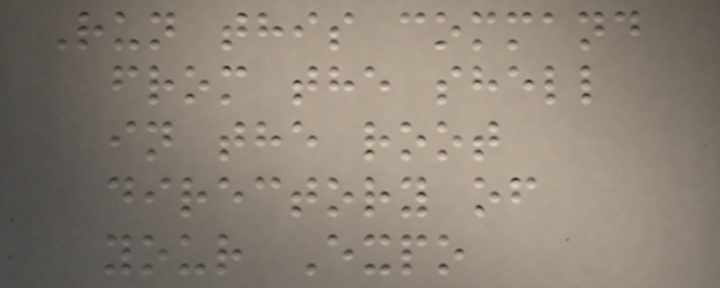Run this command
from the shell
in the root
directory of
your Expo
